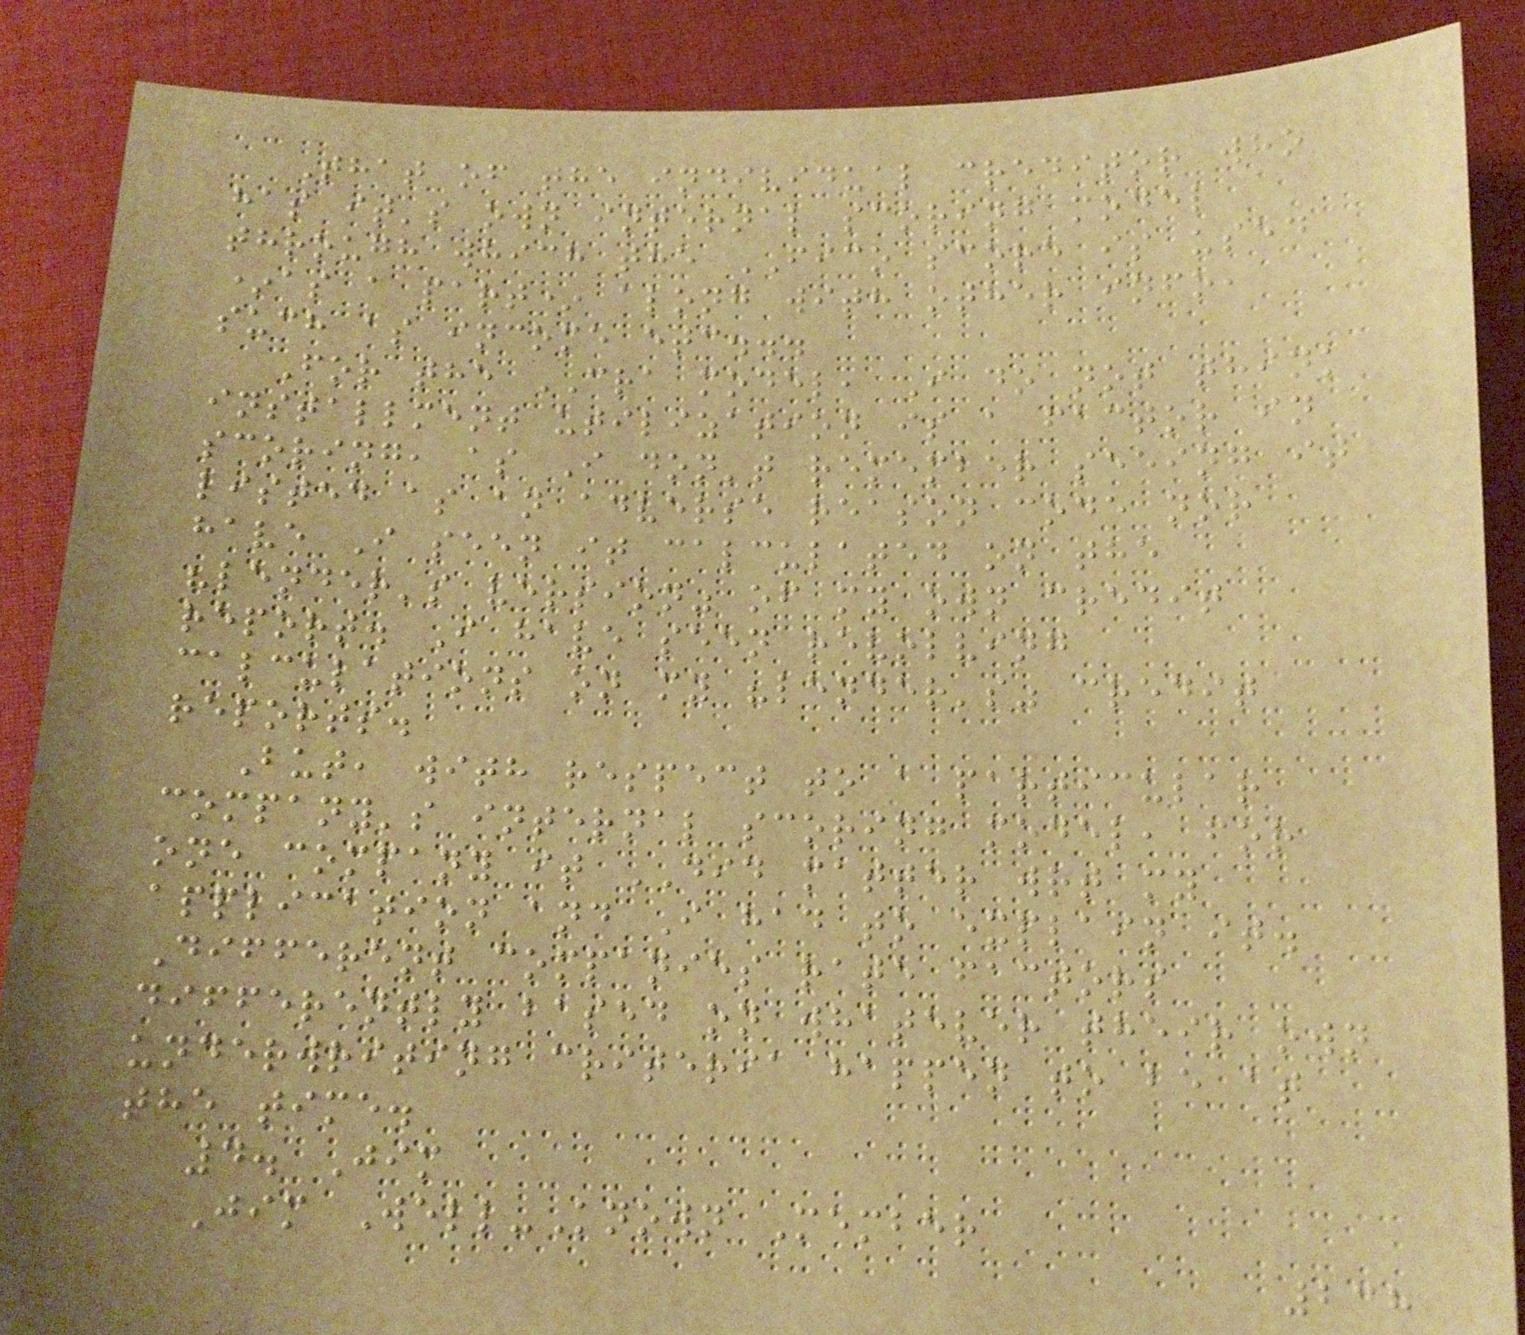That of the individual creditor who
has it's own internal scoring model
through which the FICO score is used
*as a part* along with other info,
such as income etc...
For the CRA model, I do not think
installment utilization is a factor in
scoring, as I don't remember seeing it
listed as an adverse reason code nor
have I seen it calculated on the
"lender's version" of my own credit
report. I have seen revolving
calculations on my "lender's" credit
reports.
But, with respect to a particular
company's internal scoring model, for
one company it DID matter wrt my
application and I had to explain it.
Different companies rate factors
differently based on whatever their own
underwriting criteria happen to be at
the time.
4. Jim
Jim Well-Known Member
238
